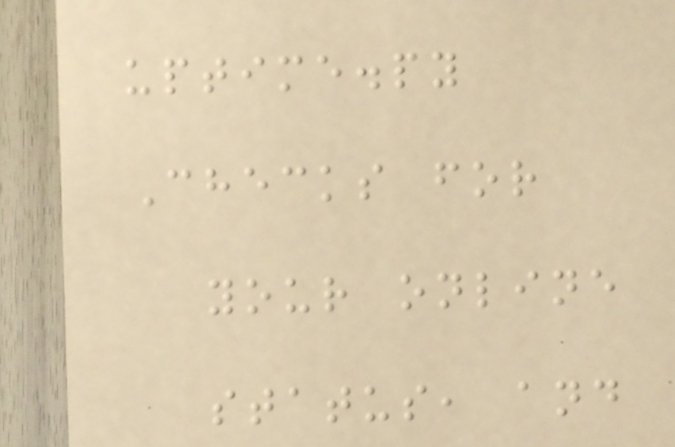uptime.py
Checks for
your online
status, and
